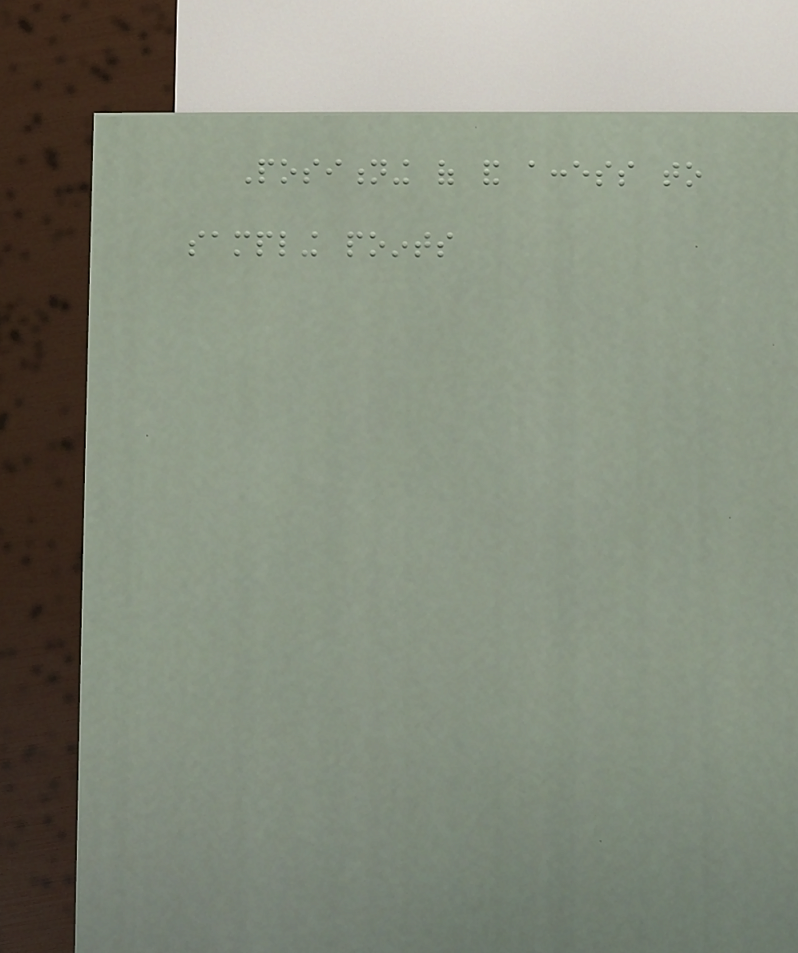Positioning of and access to
sampling points
